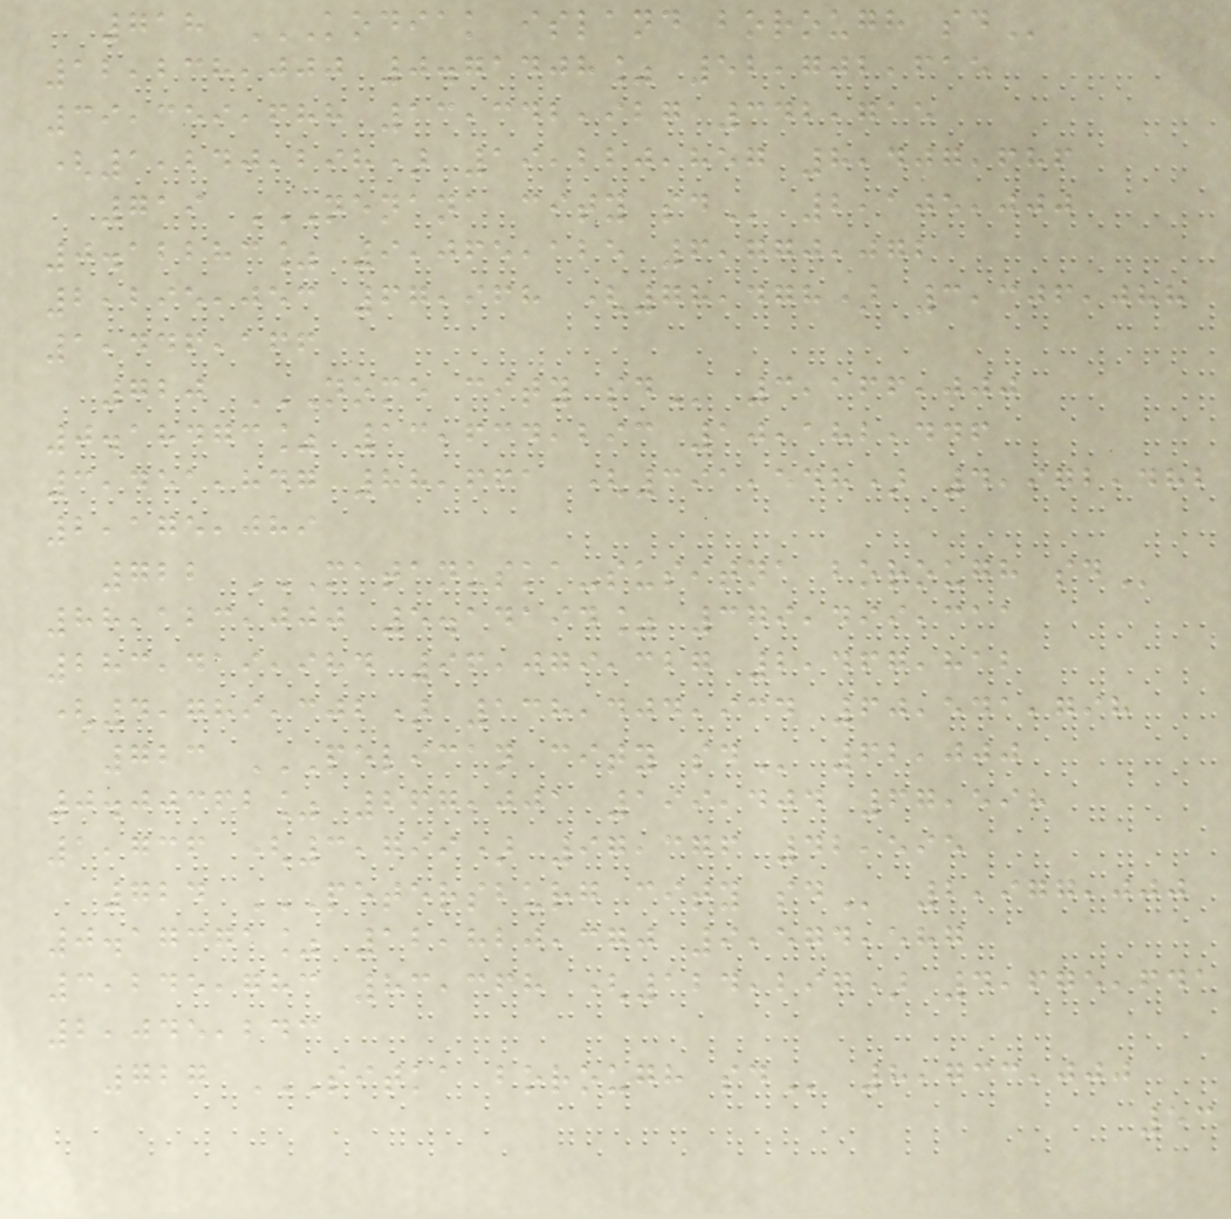718 KODIAK ISLAND BOROUGH SD
12,238,000 0.71408% 52,702,615
39,359,688 13,342,927 342,715
(1,240,298) 19,220,857 8,407,686
719 NENANA CITY SD 2,105,000
0.12283% 9,065,125 6,770,072
2,295,053 67,968 (78,478) 3,306,088
1,446,166
720 NOME CITY SD 3,166,000
0.18473% 13,634,293 10,182,446
3,451,847 88,661 (391,548) 4,972,482
2,175,089
722 MATANUSKA-SUSITNA BOROUGH SD
88,123,000 5.14194% 379,499,311
283,419,984 96,079,327 2,467,812
(4,789,302) 138,404,934 60,541,798
723 PELICAN CITY SD 62,000
0.00362% 267,001 199,404 67,598
1,736 (3,799) 97,376 42,595
724 PETERSBURG CITY SD 2,977,000
0.17371% 12,820,370 9,574,587
3,245,783 83,368 (124,297) 4,675,641
2,045,243
727 SITKA BOROUGH SD 8,733,000
53
